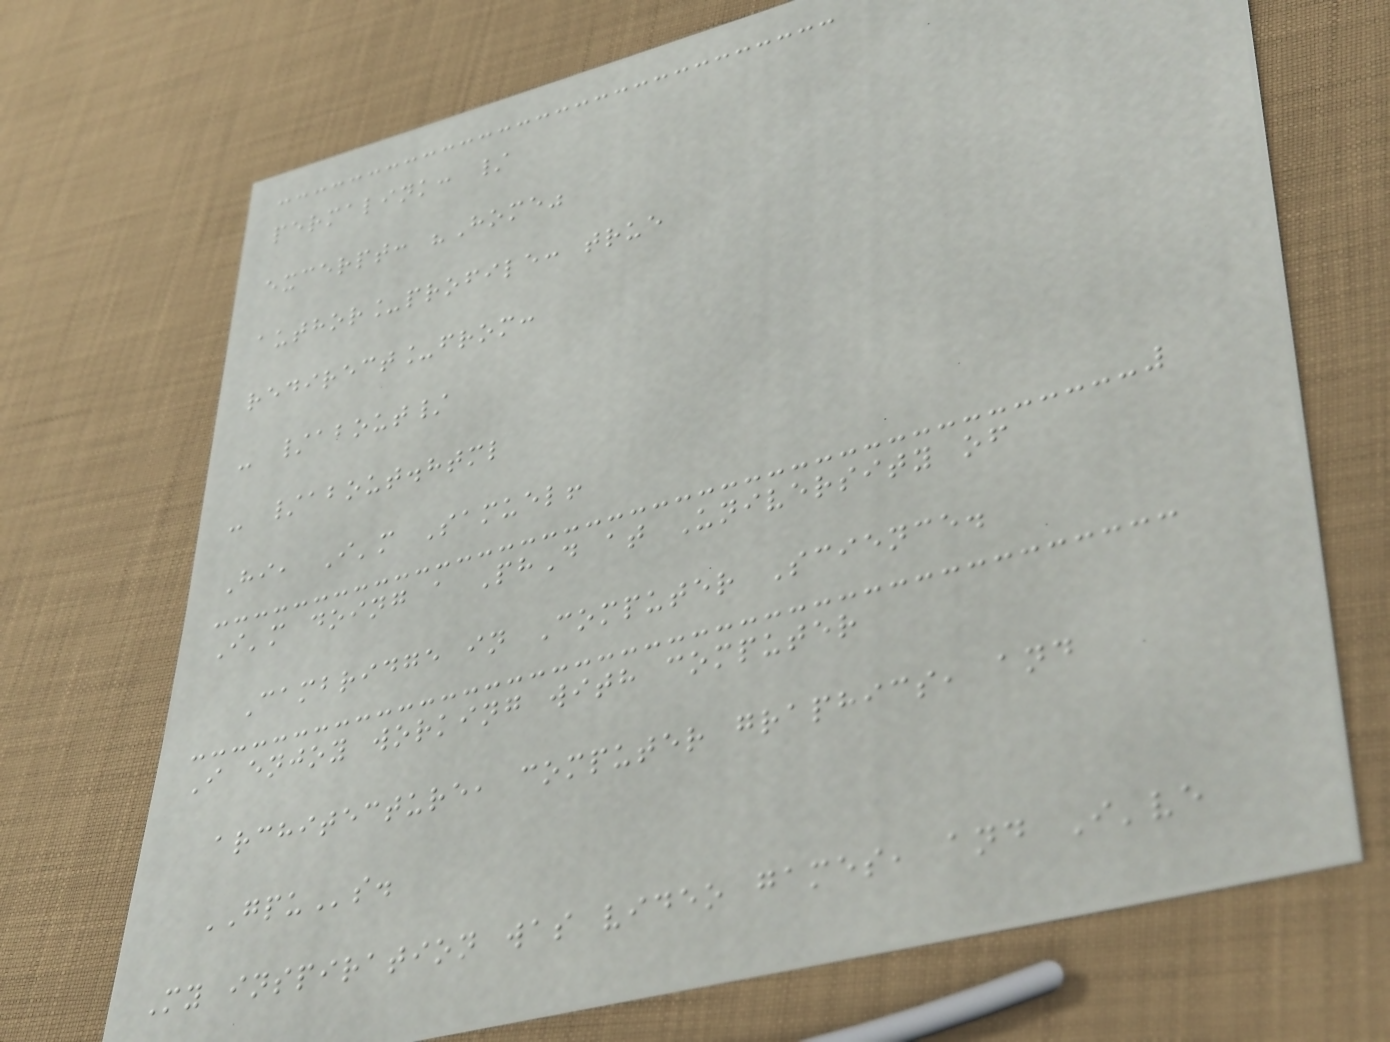permalink: /
excerpt: "Home"
author_profile: true
redirect_from:
- /about/
- /about.html
Hi, I'm Samuel!
I'm doing a PhD at University of
Cambridge in Computer Science.
I enjoy working with computer
architecture, computer graphics, and
GPUs.
My inspiration was video games, and I've
